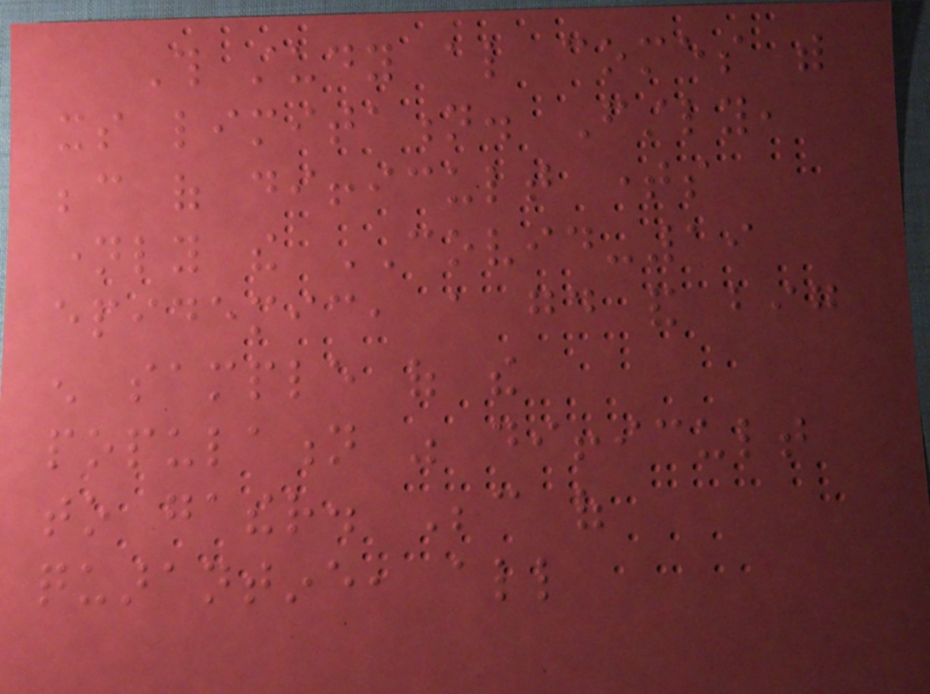This study also comes with
its limitation. Firstly,
because of difficult times
namely the COVID-19
epidemic, a good and big
enough sample of the
population was difficult
to gather. Because of
quarantine, all
